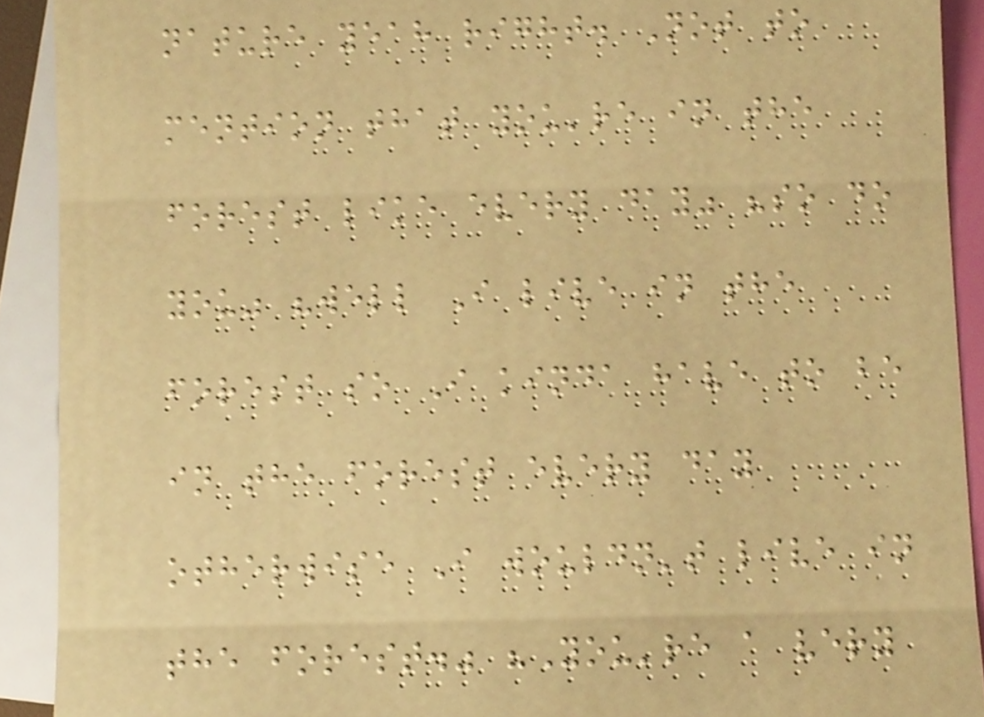nature yeah right. Not to
mention that you're in the
forest like every day" "so do
you" "well I live in the
forest so I kinda have to be
in the forest every day
otherwise I wouldn't live in
the forest." "You're a very
